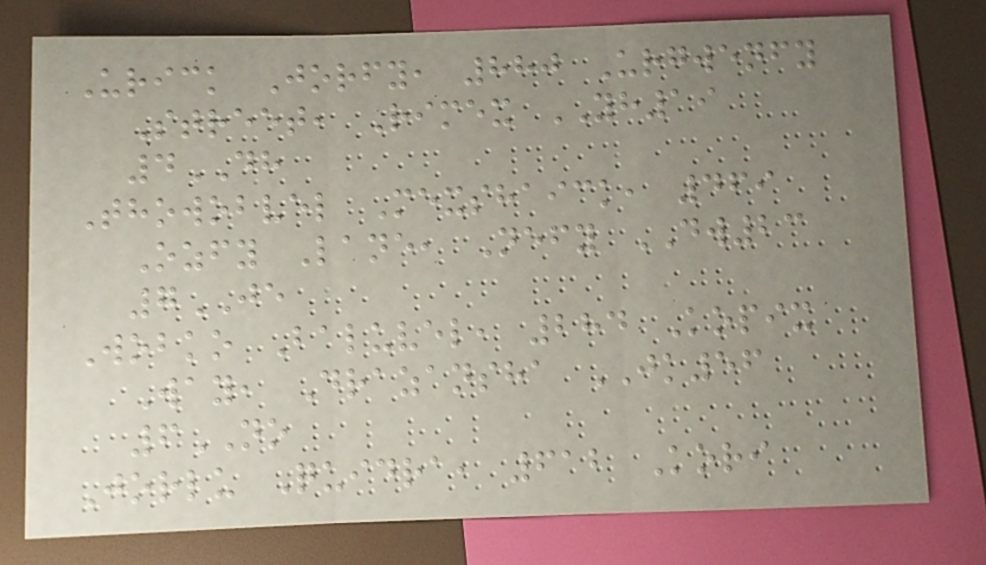Urick Jorfy, 880 Urgwenfy
Street, Rimex YH19
4DH
Thowobvel Mexshaick, 469
Ozfy Lane, Nefy DW23
7JE
Wobko Baluvel, 284 Kopix
Way, Drazansha JK56
6NO
Jorlu Quidra, 612 Kori
